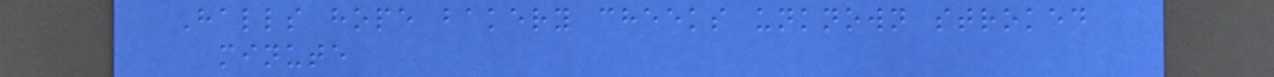Halls hope bakery cheeks unknown stroked
minute
